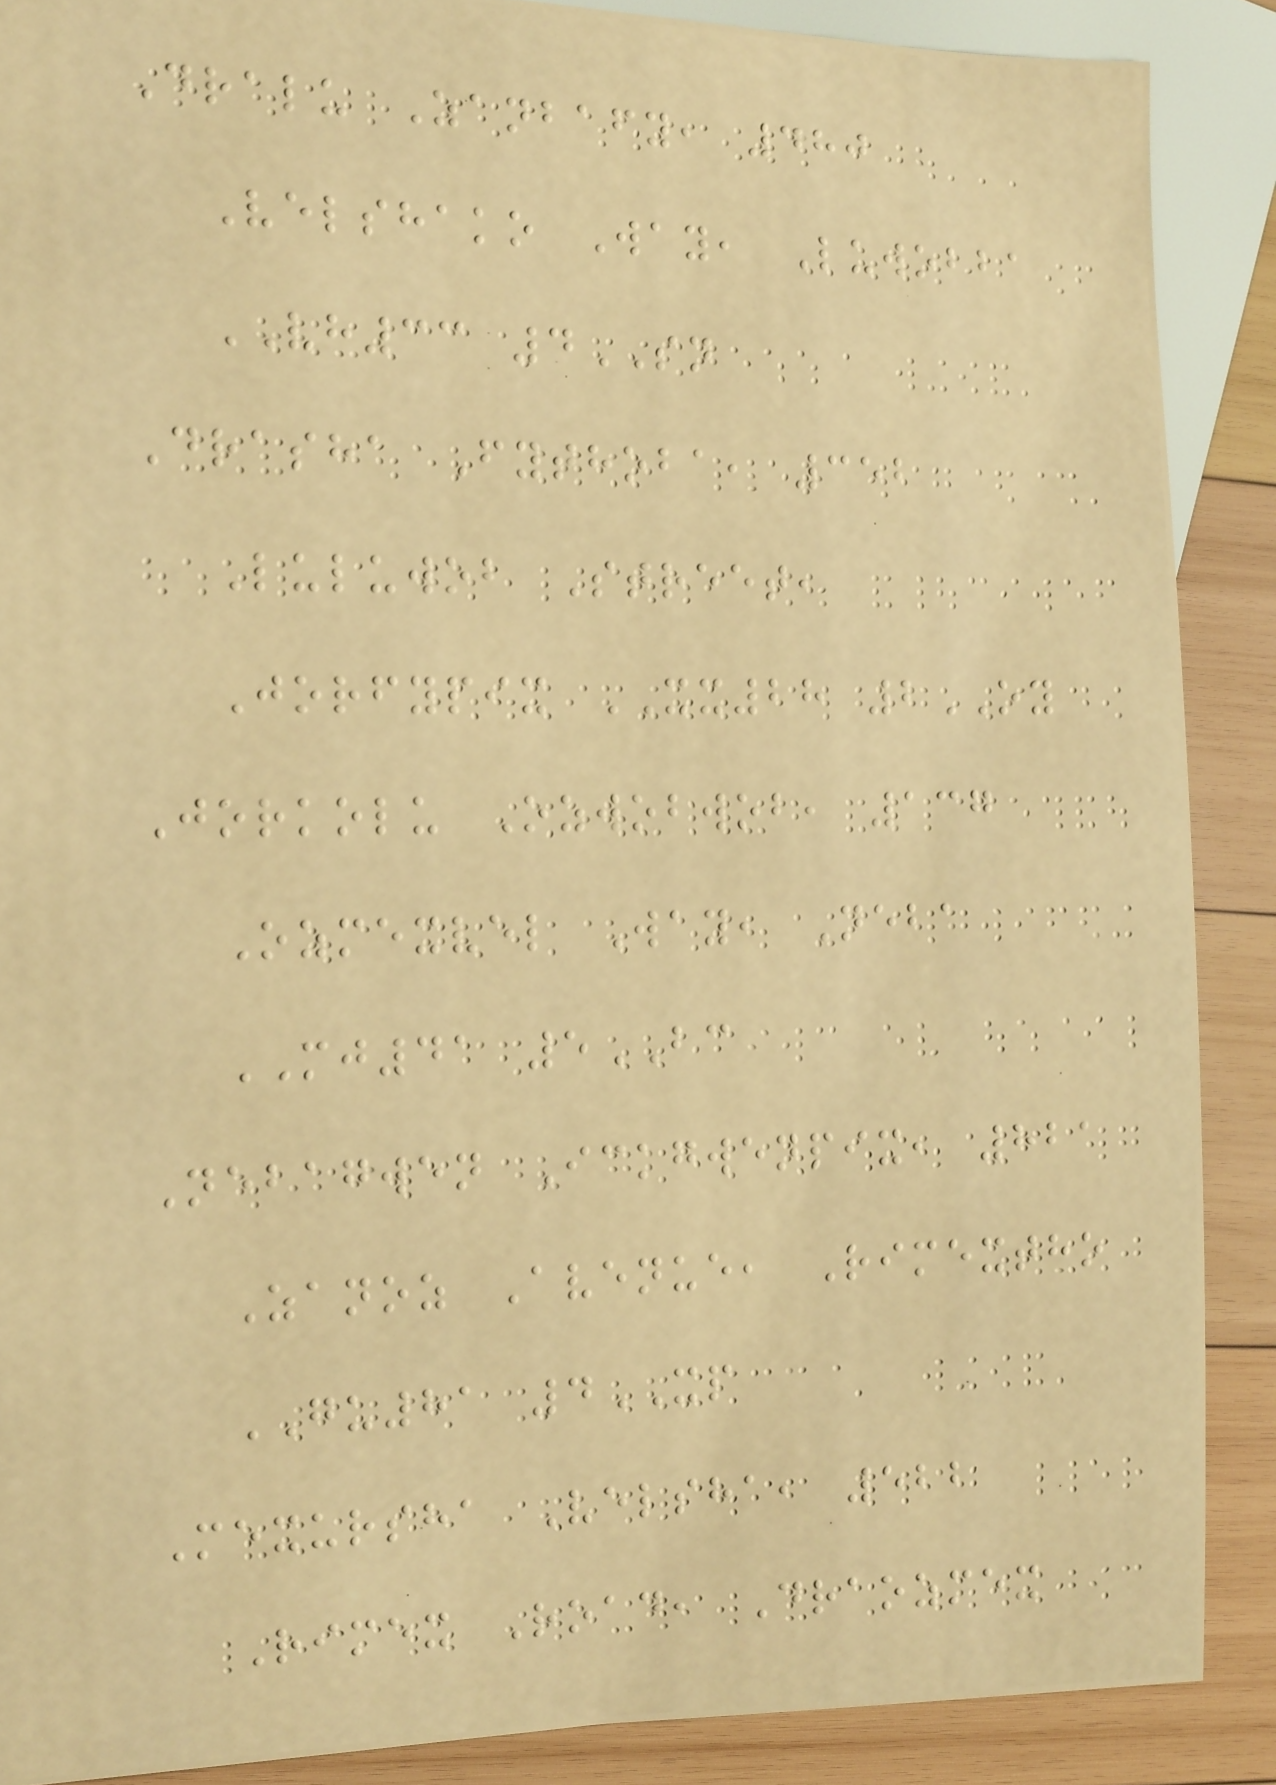Dralu Zanbafy, 480
Velshako Way, Luwobba
VH33 4SN
Drasha Fythoba, 352
Luluwob Street,
Jorfypix XX28 2OY
Jorkolu Ozwobwob, 137
Ozmexvel Way, Neba
MJ41 5BC
Nebagwen Ickgwenpix, 821
Zanoz Avenue, Rimextho
GU81 4XP
Mexursha Velsha, 522
Rimex Road, Draozmex
